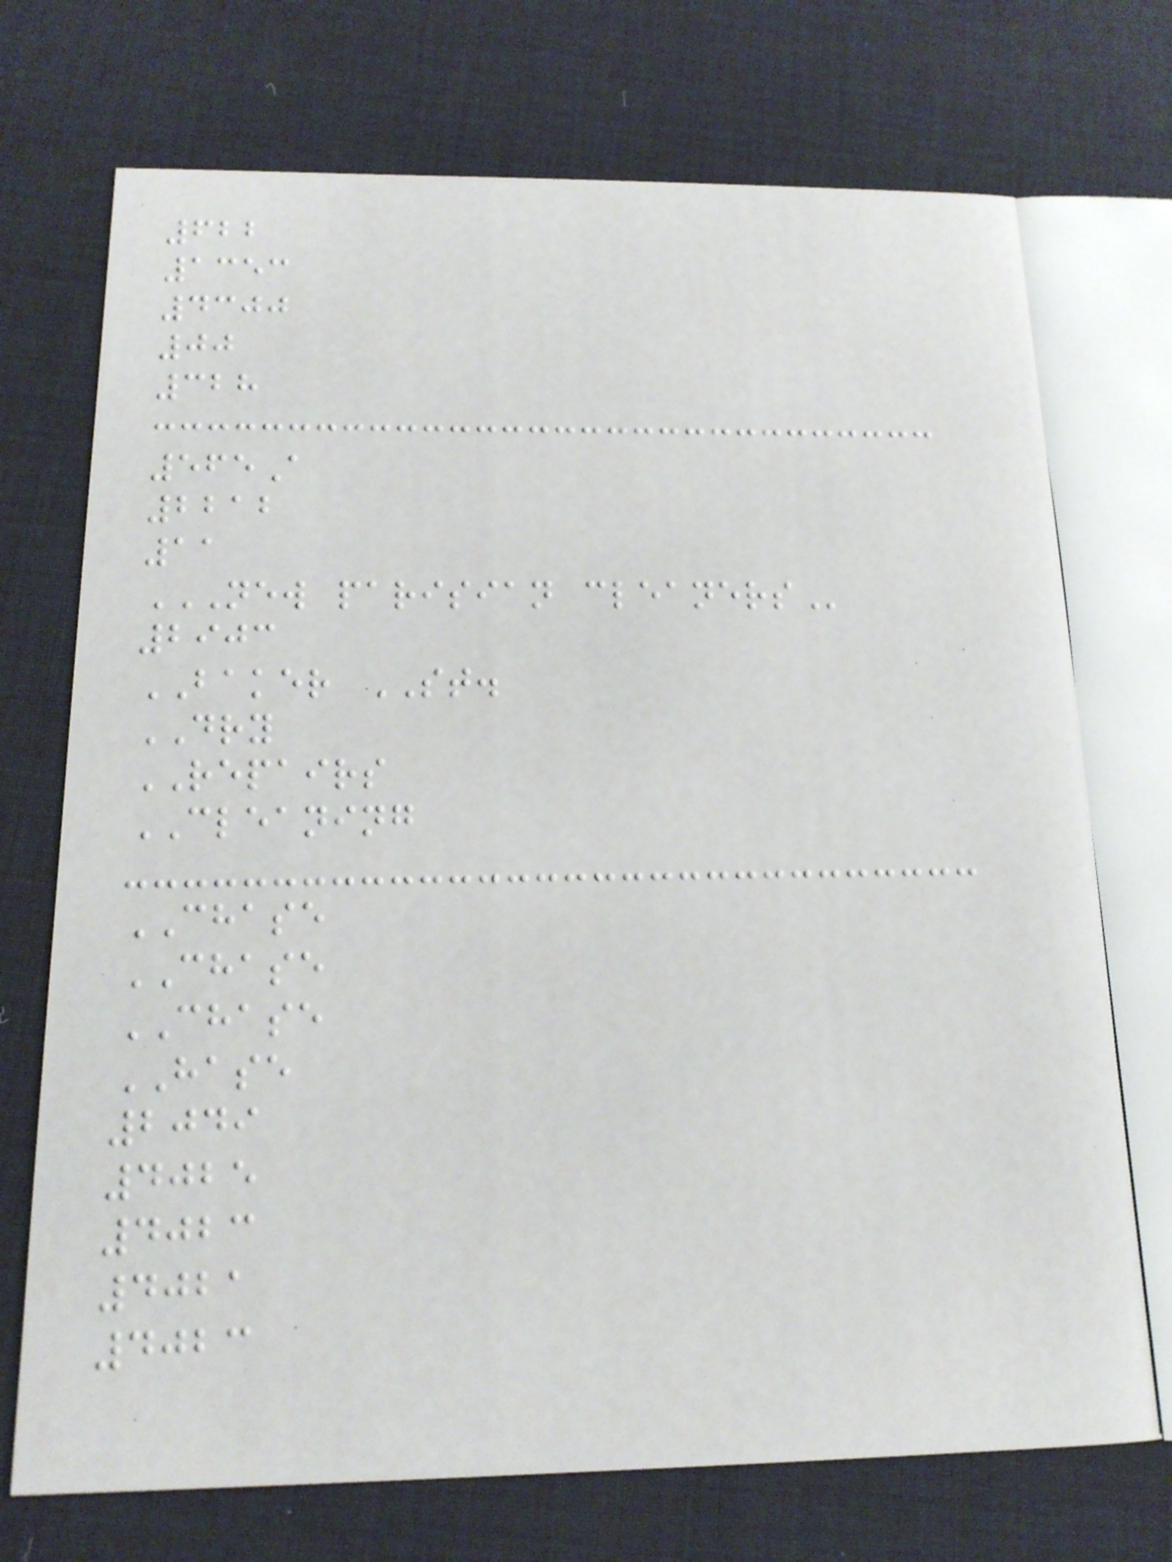622
1353
4300
00
328
565A
2212
11
NEW PARISIAN CLEANERS
2903
BAKER ST.
DRY
REPAIRS
CLEANING
CHASE
CHASE
CHASE
HASE
2049
4025
4023
4021
4023
